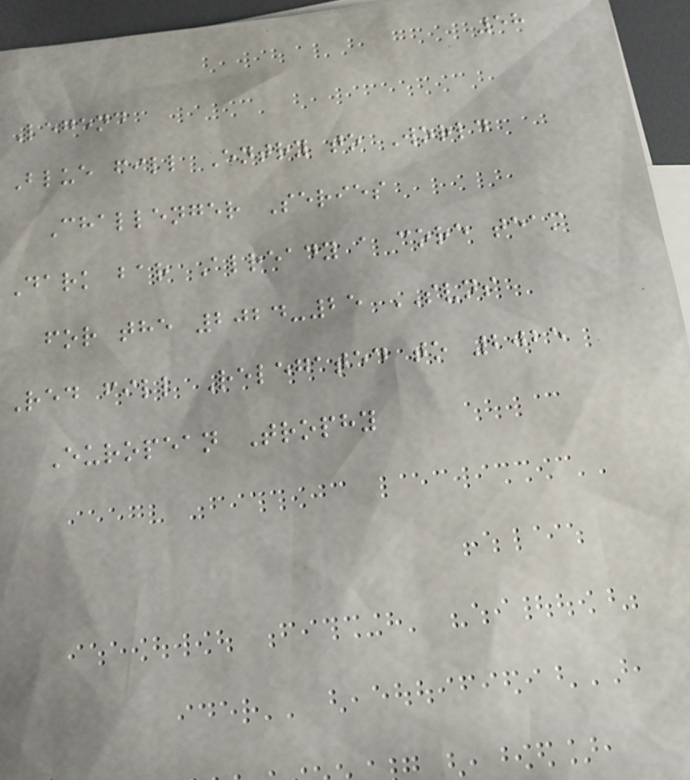58
Legend
Blue fill Entry to World
Challenger Series
Dark bar Already a core team
for the 2024-25 SVNS
Red fill Relegated to 2025
European Trophy
